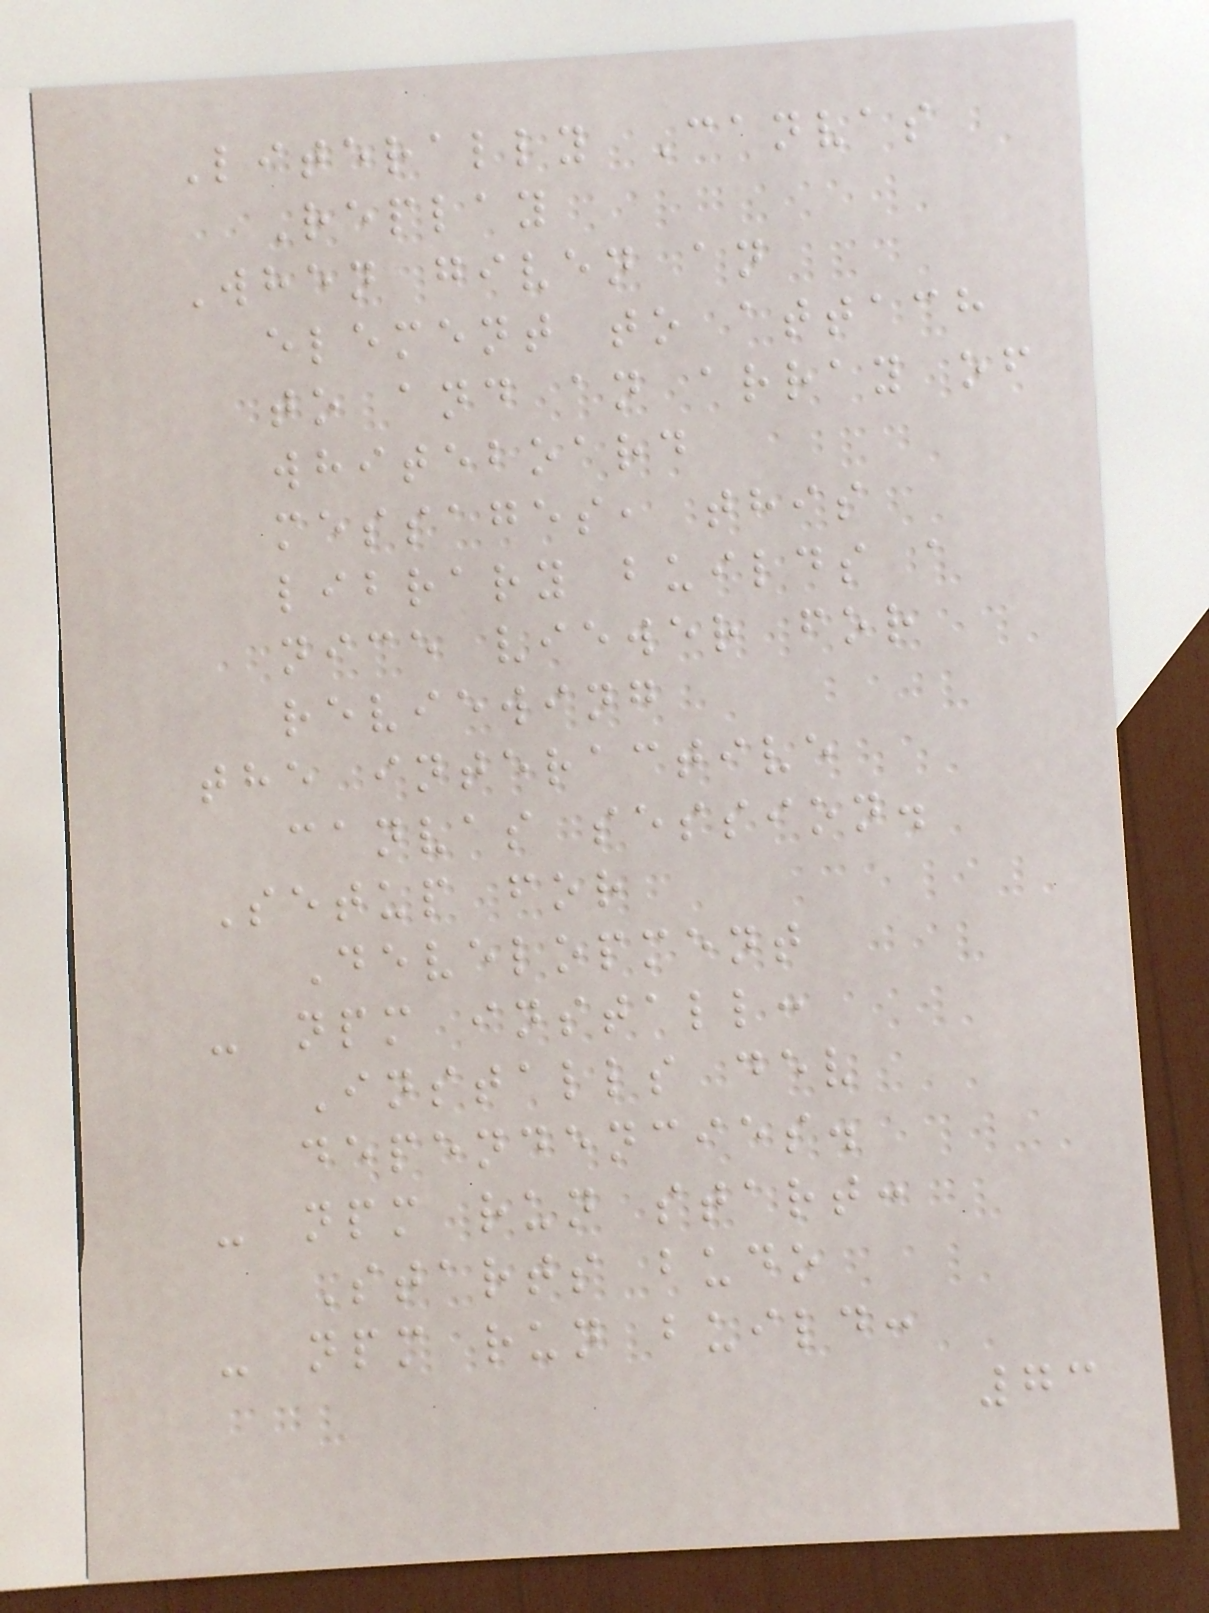Literally Canvas
Replay
When given an
element to attach
to and an array of
whiteboard
messages, this
library builds a
nice viewer for
reviewing
the interactive
canvas session.
Setup for
Development
- npm install:
Installs dev
dependencies.
- npm run start:
Starts budo
- npm run build:
73
